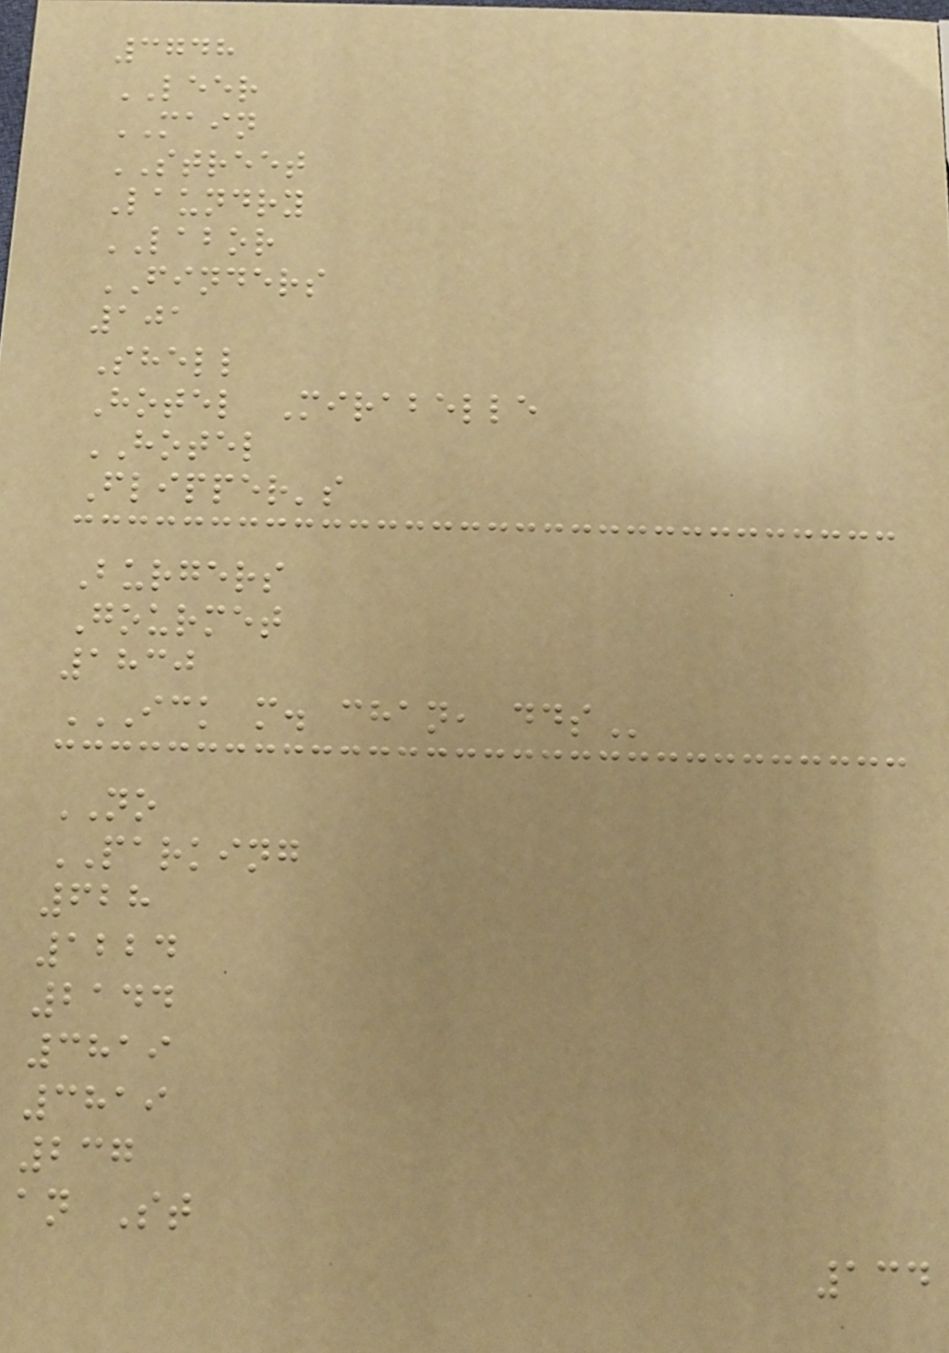3748
LEER
MAIN
STREET
Laundry
LABOR
FINDERS
101
Shell
Hotel Mirabelle
HOTEL
Flipper's
Burgers
Gourmet
1830
ICK M. CHAN, DDS
NO
PARKING
628
1224
2144
3819
3819
237
an St
134
